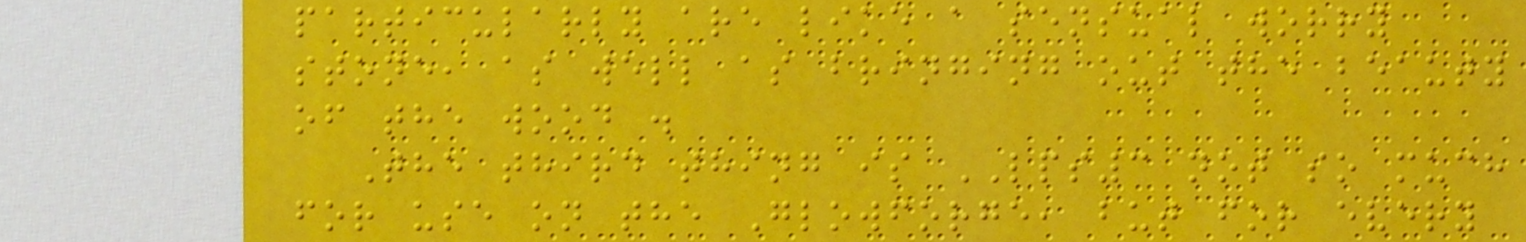particularly are like a sensual worry
stone, as well as bringing out the beauty
of the wood .
The third thing is LPS3 not so much
for use on the Glowforge, but for every
